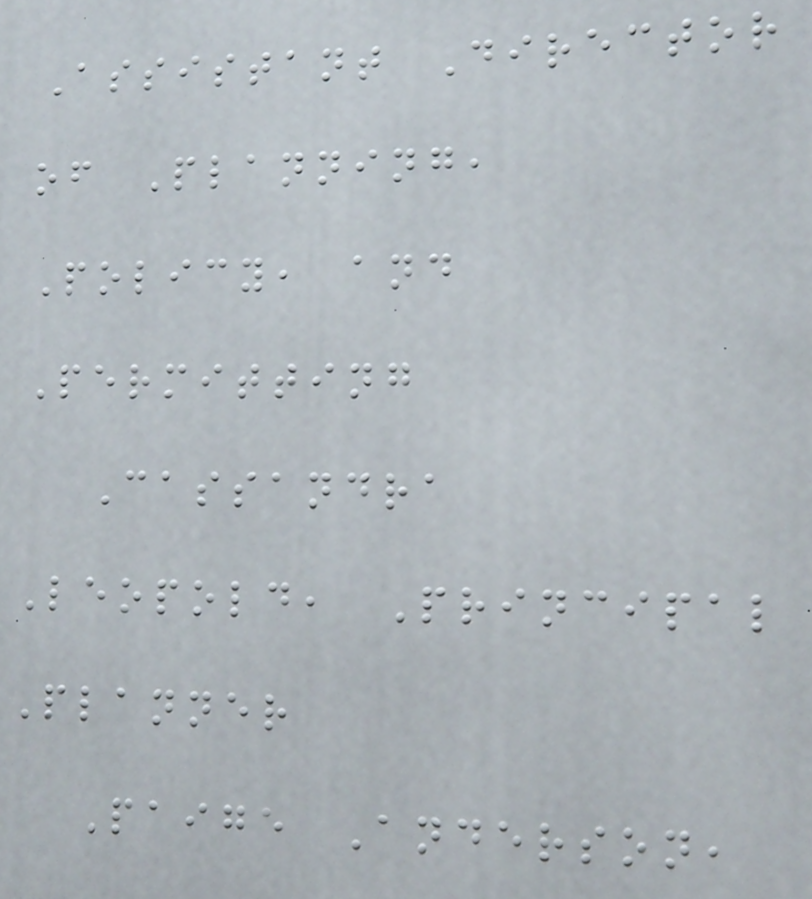Assistant Director
of Planning,
Policy, and
Permitting
Cassandra
Leopold, Principal
Planner
Paige Anderson,
